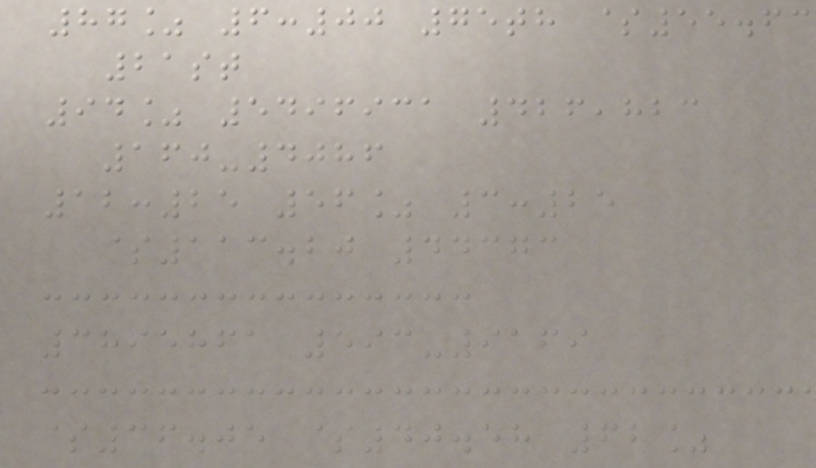87% 6:00 75th $55.63
21st
94% 5496931 426,823
160-4086
12:25 56% 3:25
$113.20 44373
3895861 593-9169
$36.05 $40.58 62%
